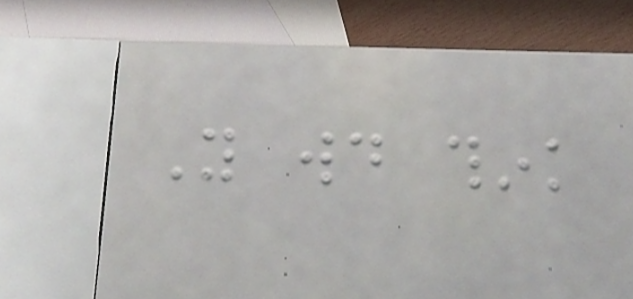You would think
